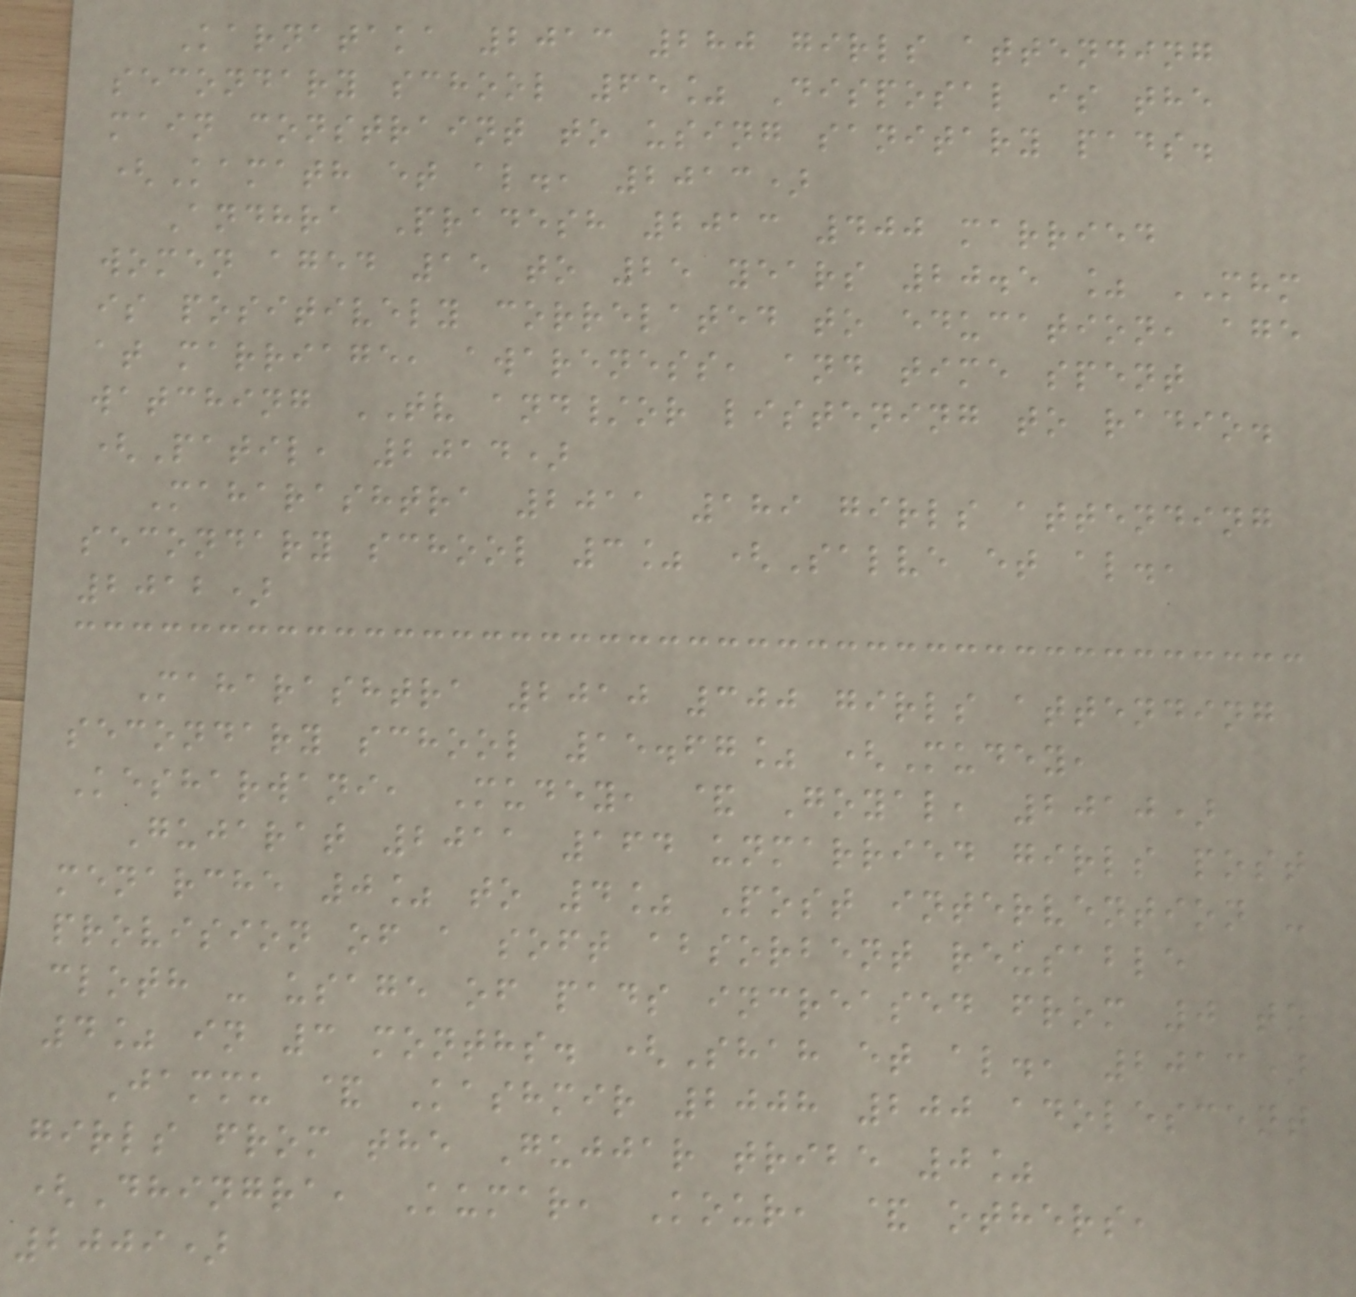Karnataka 2013 280 girls attending
secondary school 65% Disposal is the
main constraint to using sanitary pads.
(Kamath et al., 2013)
Andhra Pradesh 2013 400 married
women aged 15 to 25 years 20.5 % MHM
is positively correlated to education, age
at marriage, awareness, and time spent
watching TV and/or listening to radio.
(Patil, 2014)
Maharashtra 2011 189 girls attending
secondary school 3% (Salve et al.,
2012)
Maharashtra 2010 300 girls attending
secondary school 15.67% (Mudey,
Kesharwani, Mudey, & Goyal, 2010)
Gujarat 2011 164 unmarried girls post
menarche 0% to 4% Post intervention -
provision of a soft absorbent reusable
cloth - usage of pads increased from 0 to
4% in 3 months. (Shah et al., 2013)
Jammu & Kashmir 2008 200 adolescent
girls from the Gujjar tribe 0%
(Dhingra, Kumar, Kour, & others,
2009)
